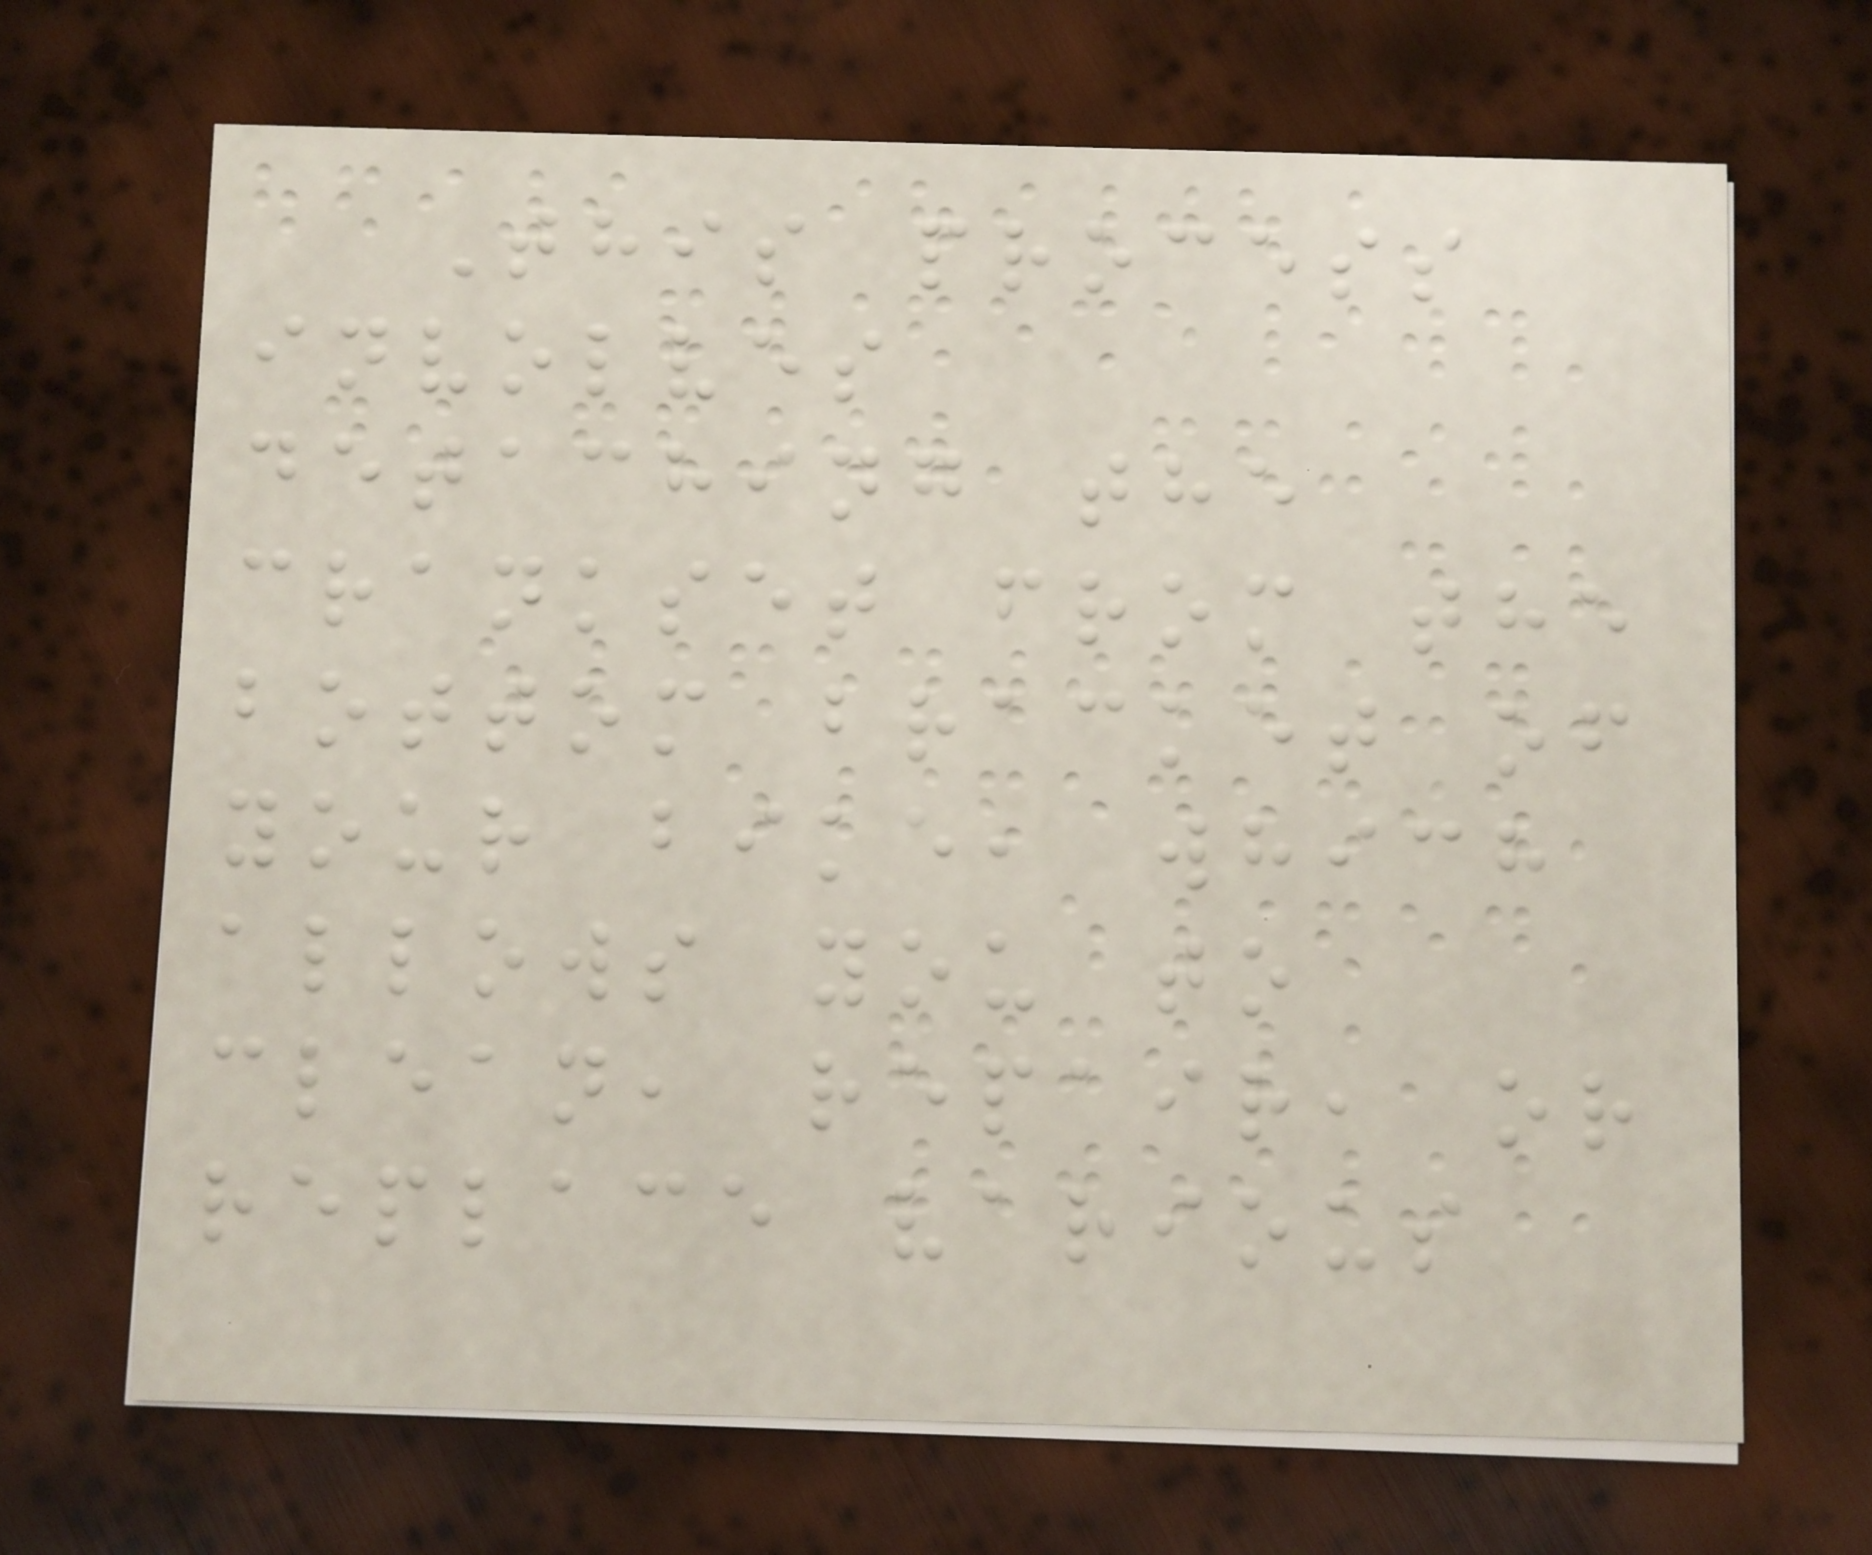This process
involves
detaching the
crankset from the
bottom bracket of
your bike, which
allows you to
clean, repair, or
replace various
